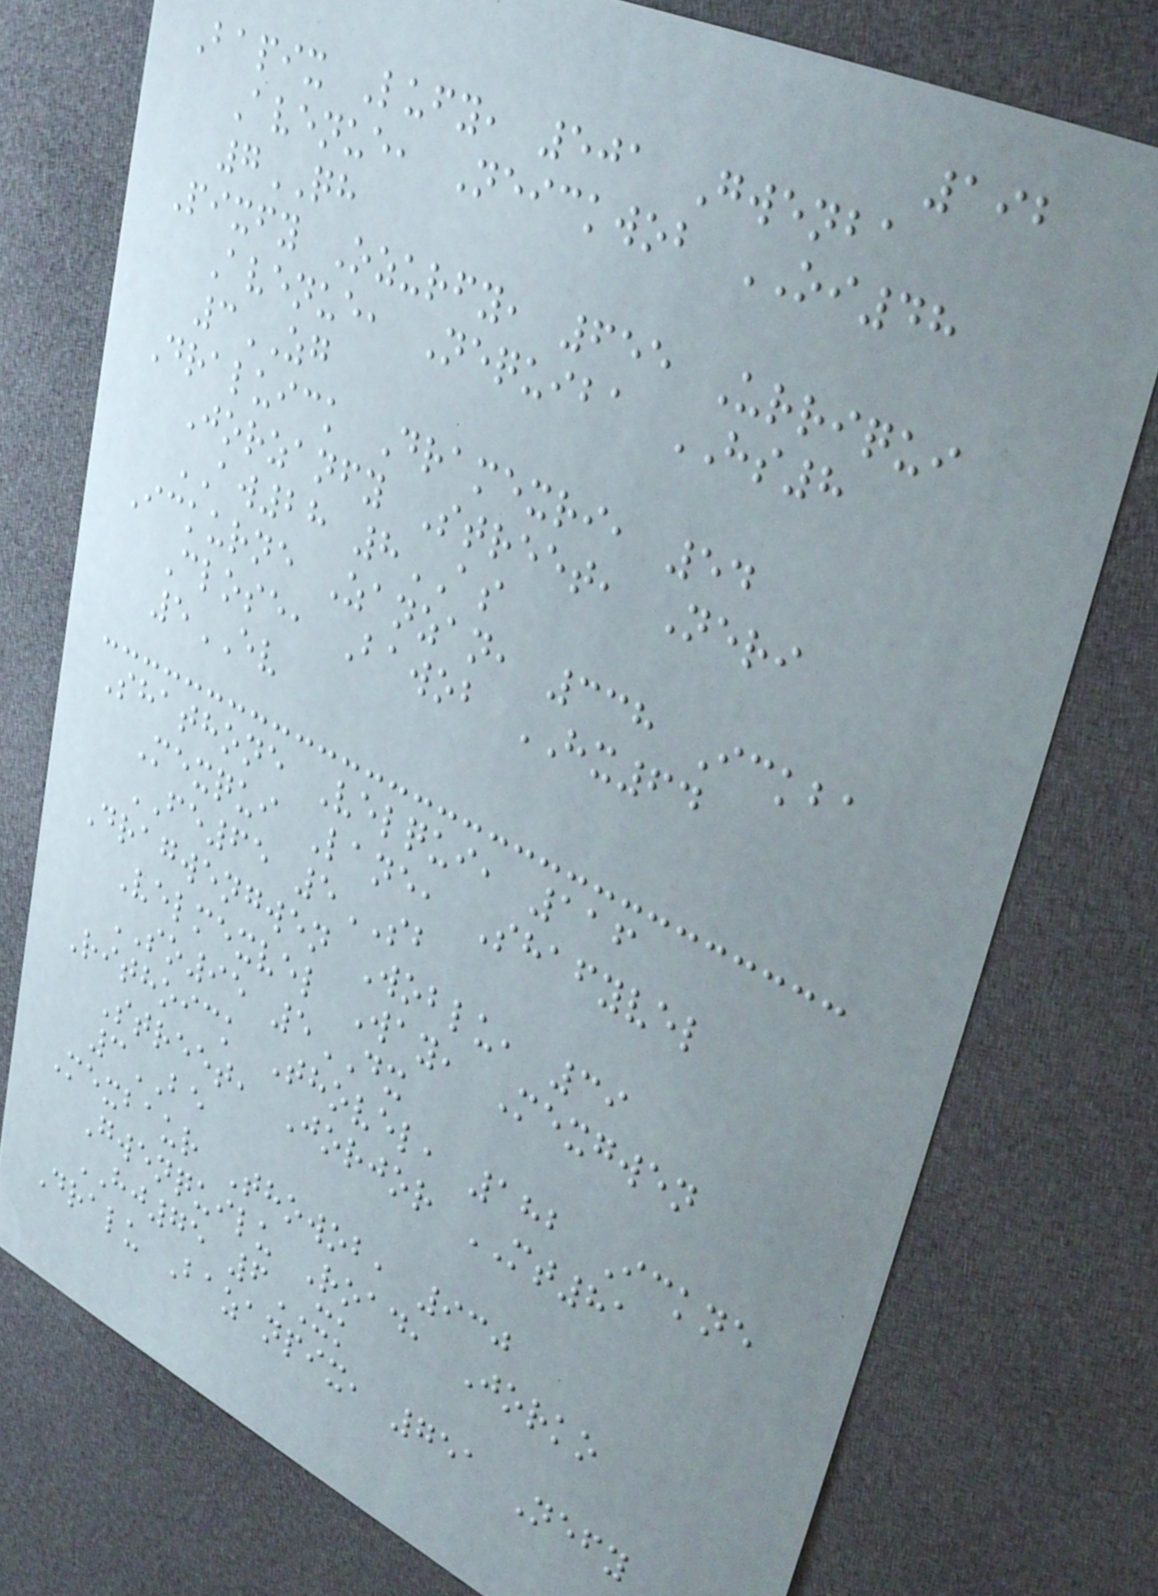192
Bapix Lufy, 501 Gwenba
Avenue, Neickwob OI48
7QH
Pixfy Ozurfy, 655 Urriqui
Avenue, Nequiba HS8
3ZG
Draluick Dramexri, 54
Jorzanfy Street, Neri
AW28 8AS
Ickurne Zanzan, 338 Ickba
Close, Bawob HX64
5EV
Shathone Velqui, 116
Mexqui Lane, Shafyvel
FE65 5SB
Dragwengwen Woblu, 39
Velmexvel Way, Mexgwen
SO95 5DX
Rithoick Thovel, 182 Ickne
Street, Jorjor MT81
3BE
Mexbaur Thowob, 930
Gwenquilu Road, Jorko
HJ75 6XK
Dralu Bazanpix, 751 Nefy
